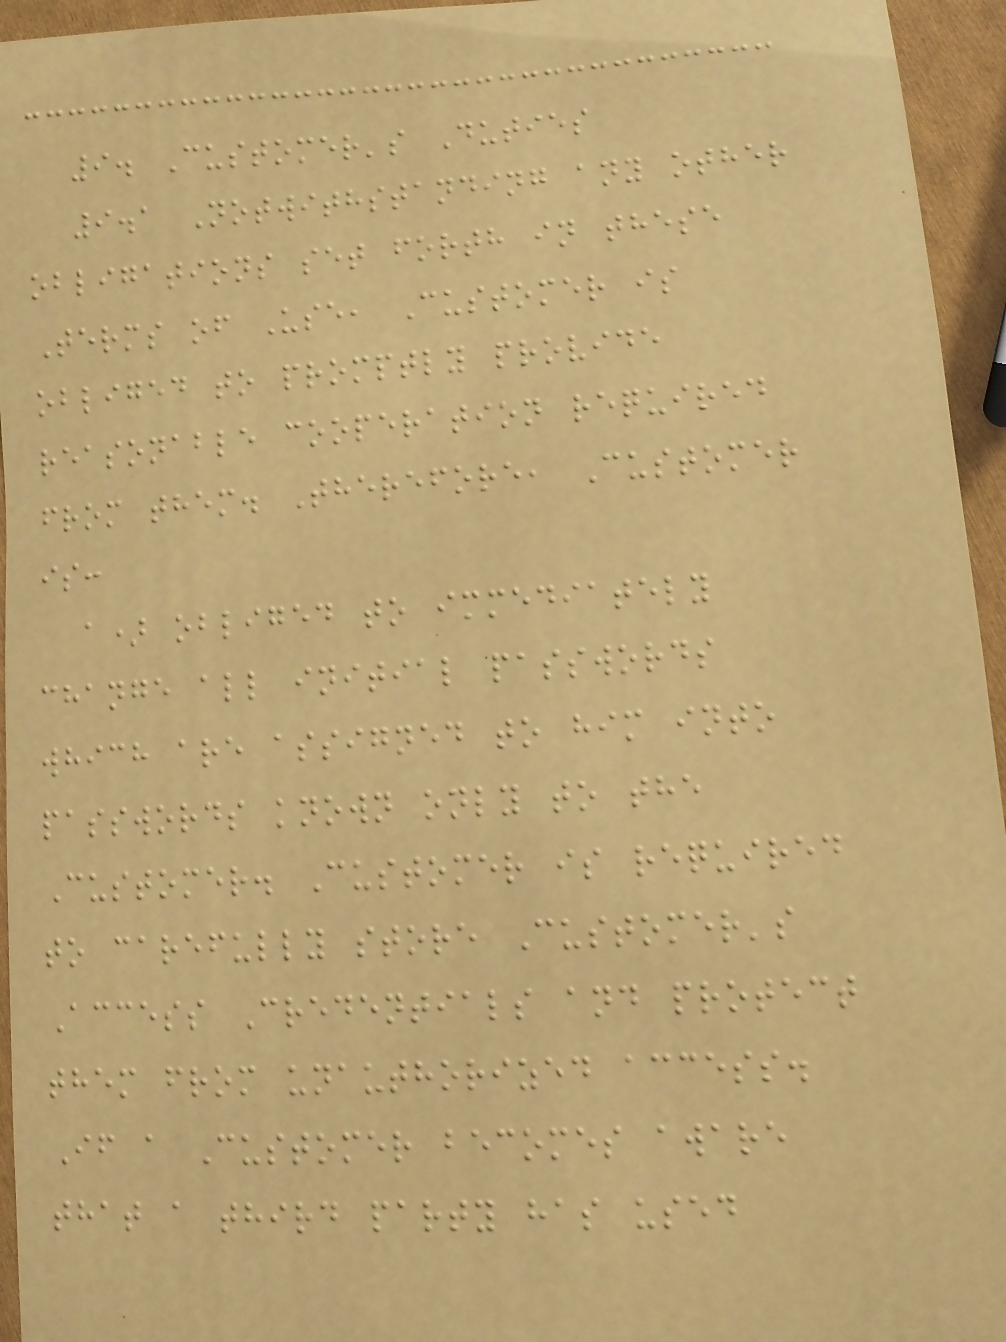9. Customer's Duties
9.1 Notwithstanding any other
obligations set forth in these
Terms of Use, Customer is
obliged to promptly provide
reasonable cooperation required
from them. Therefore, Customer
is:
a) obliged to immediately
change all initial passwords
which are assigned to him into
passwords known only to the
Customer. Customer is required
to carefully store Customer's
Access Credentials and protect
them from unauthorized access.
If a Customer becomes aware
that a third party has used
